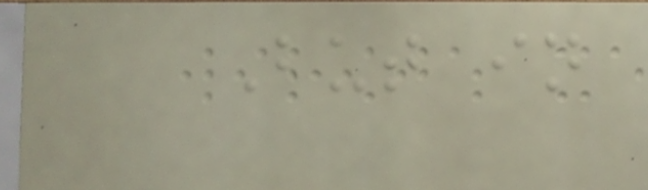But in
